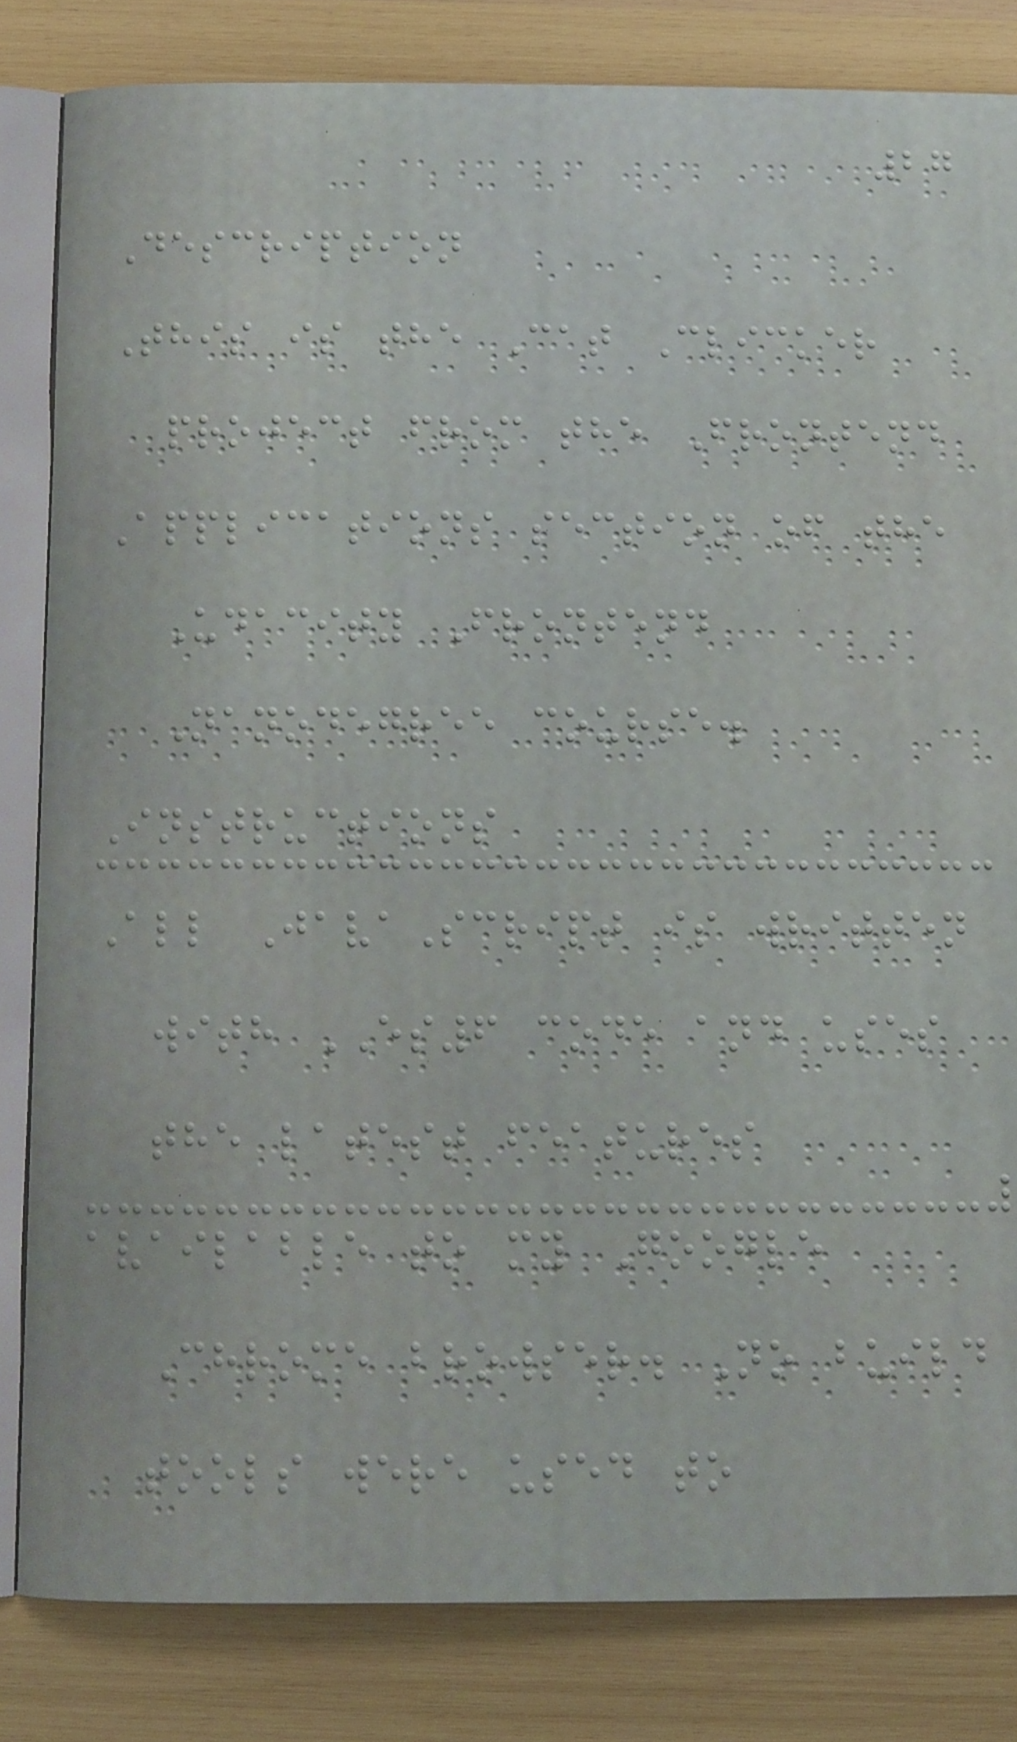27
Description
This is the Cat Clicker
project from the Frontend
Applications section of the
Udacity Frontend
Nanodegree course.
Instructions
All JavaScript is written
with ES6 code and uses
the latest features
available to my Google
Chrome browser. No build
tools were used to
